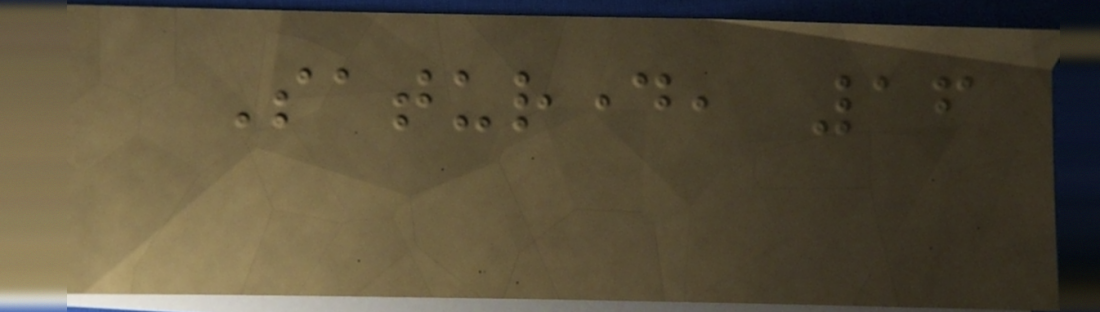Saturday, 16
